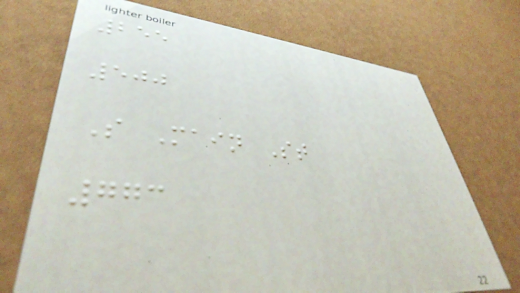255
500
S Main St
773
